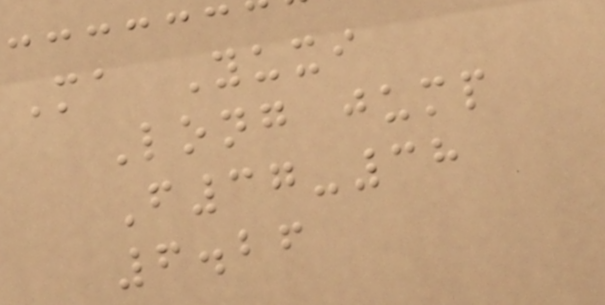Ma Yuxi
Long jump
F37-38
6.26
